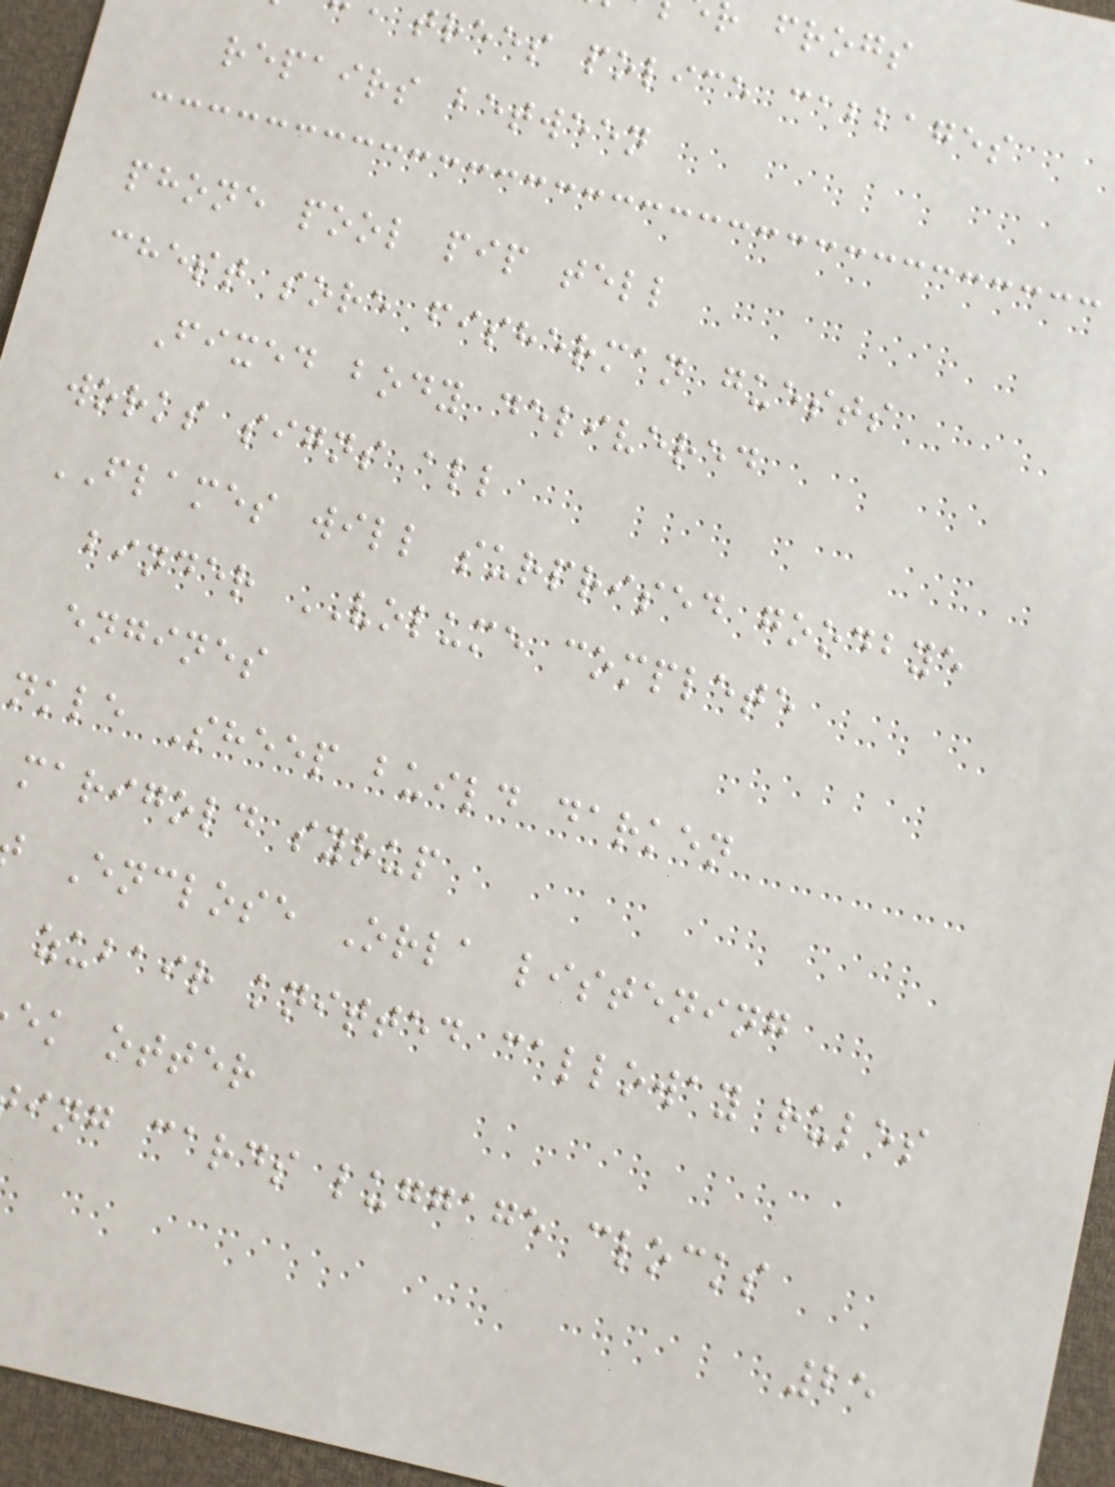r frogs
trees police cabbages
repairs between
phone pool pip tell
chest sore fisherman guests
Fixed body delivered
works signs all
FLAMES will surprised goodbye
binder VOLUME complete
engines
nkle Sheep build darken
marigold syrup
Enclose Orla listening
zubair knitted calloway rules
ek otter
ing cards luggage clocks
25
